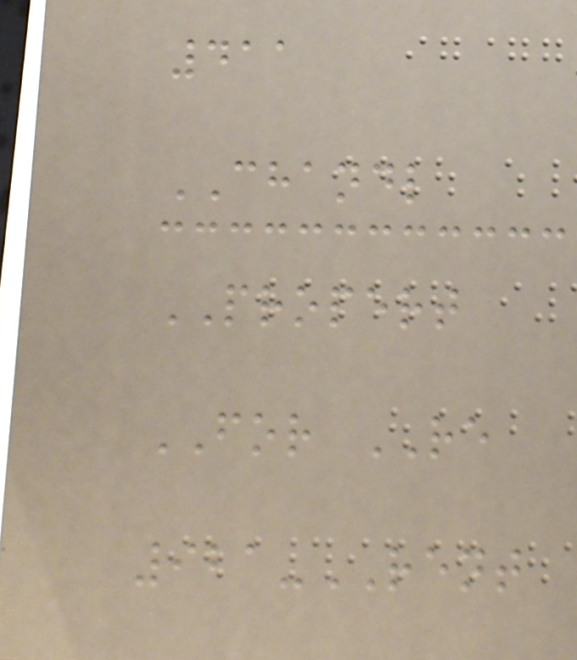411
CHANDL
PROPERT
FOR RE
921-RENT
